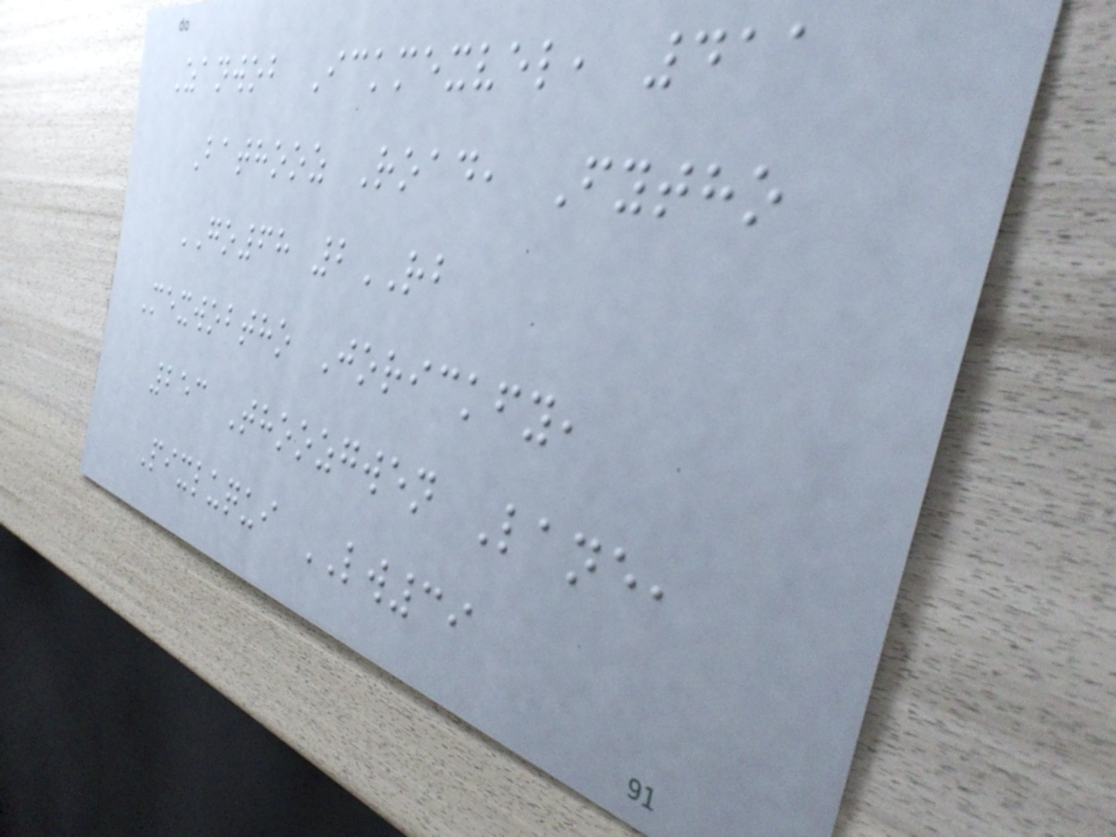Zanwob Ickmexvel, 411
Bathooz Road, Fytho
GO68 2RB
Mexwobtho Jorickfy,
253 Thoozgwen Lane,
Pixluqui LW39
